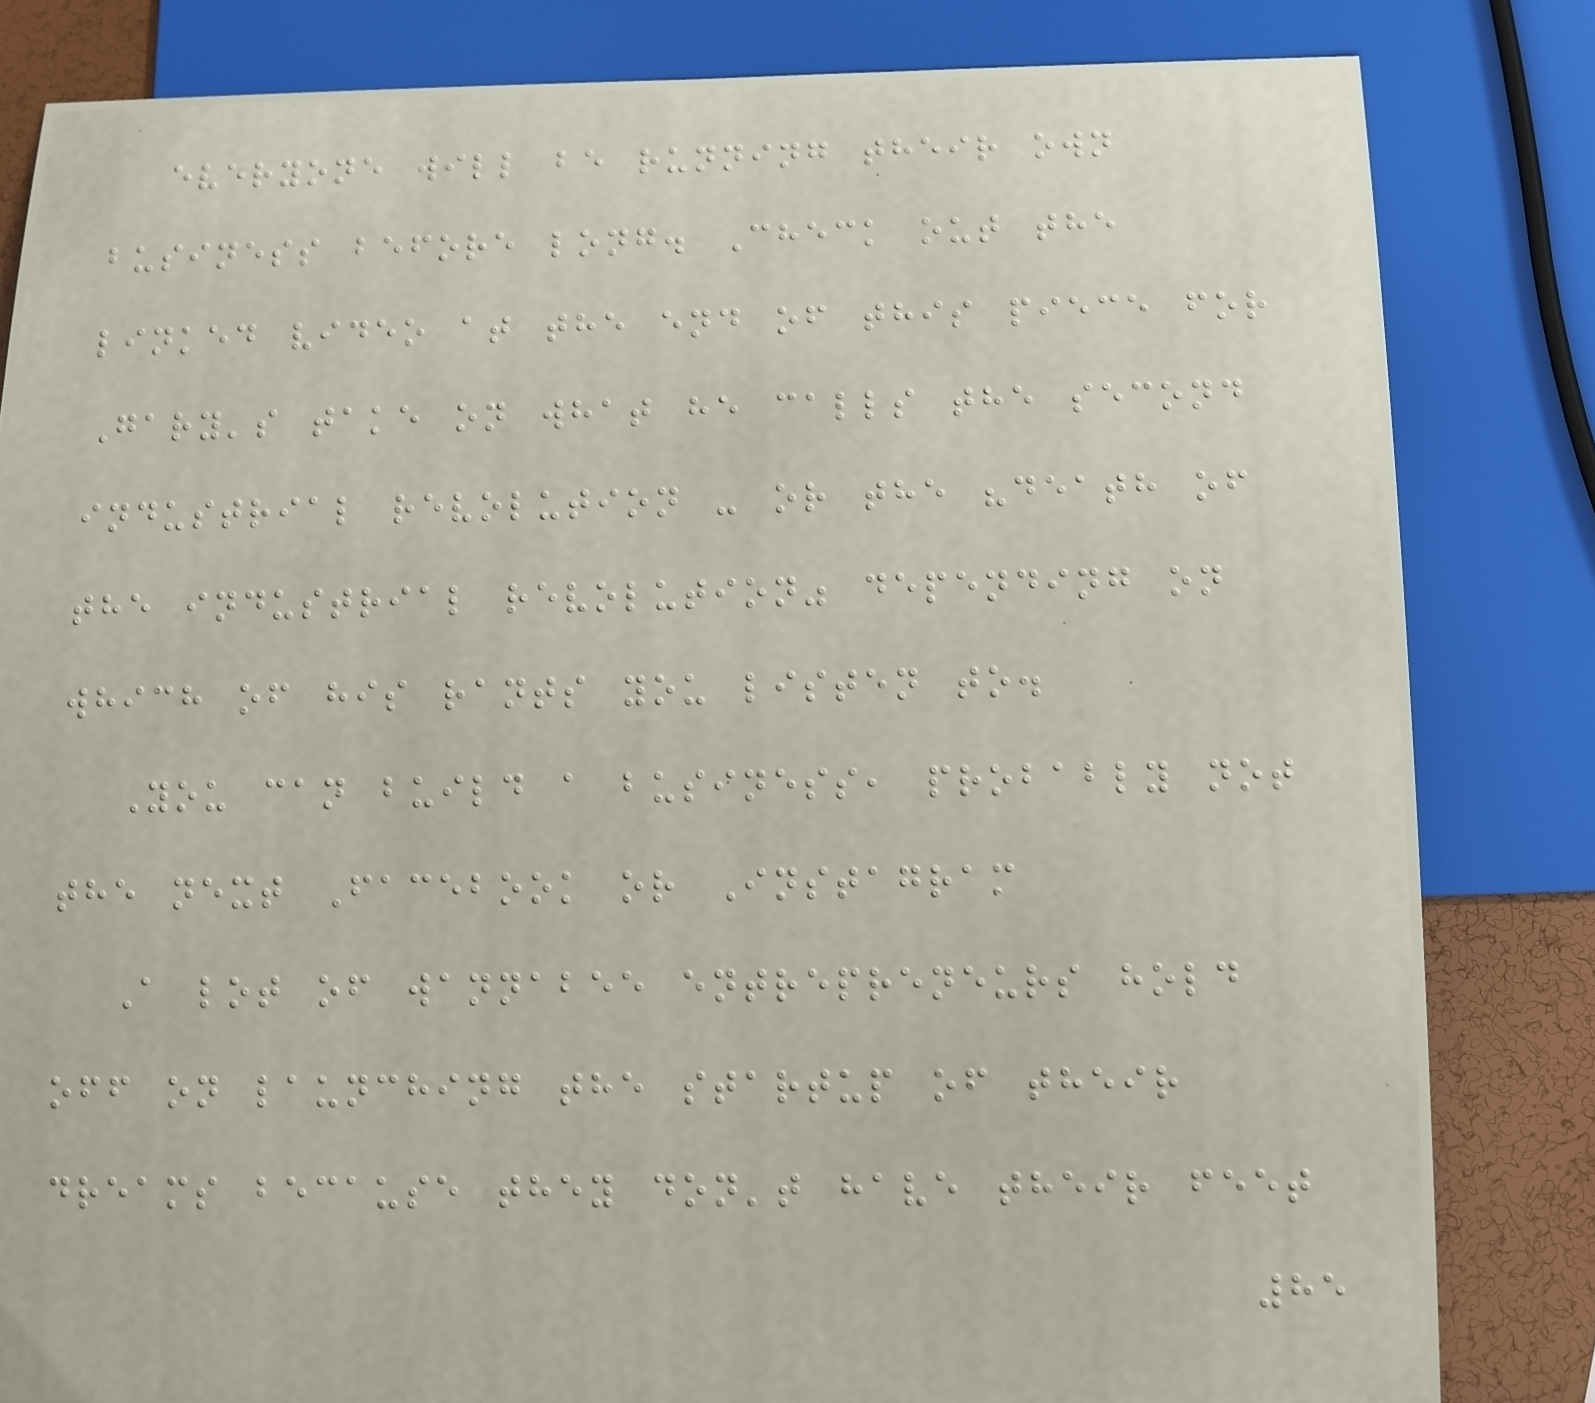everyone will be running their own
business before long. Check out the
linked video at the end of this piece for
Gary's take on what he calls the second
industrial revolution - or the "death of
the industrial revolution" depending on
which of his rants you listen to.
You can build a business, probably not
the next Facebook or Instagram
A lot of wannabee entrepreneurs hold
off on launching the startup of their
dreams because they don't have their feet
85
